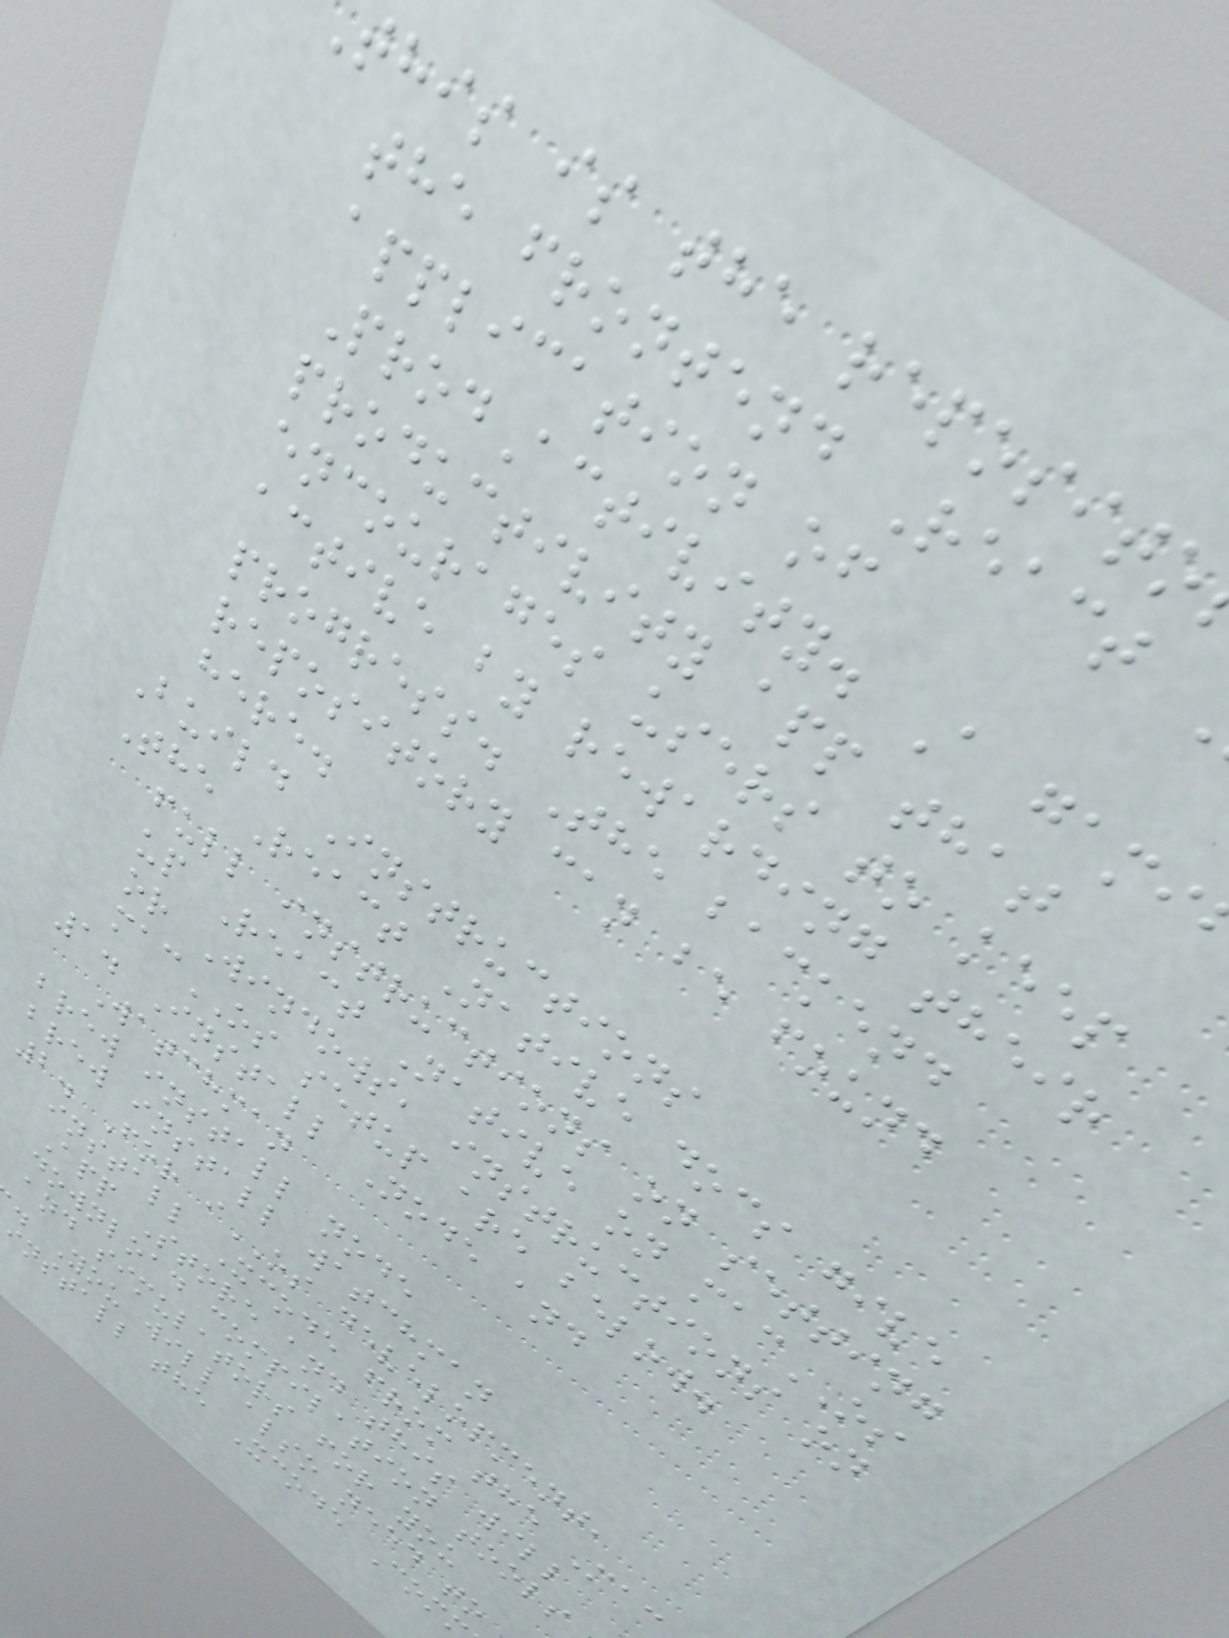this is the reposito
the frontend React
application of
ProdActivity. A gami
productivity app that
encourages users to keep
active by rewarding their
progress. The backend
repository can be found
here.
Build Instructions
The React Native docs give
full instructions on setting
up React Native on macOS
or Windows, instructions on
macOS setup are below.
1. Install Node and
Watchman
brew install node
brew install watchman
2. For iOS development,
install Xcode from the Mac
App Store and this will
download compilation tools
and simulators for you
. You will also need to
install the Xcode Com
